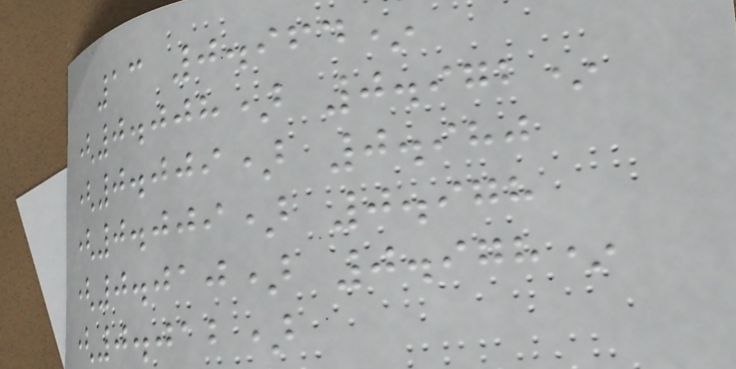13 0.964*
(0.008) 0.972*
(0.009) 0.980
(0.009) 0.978
(0.010) 0.978*
(0.012)
